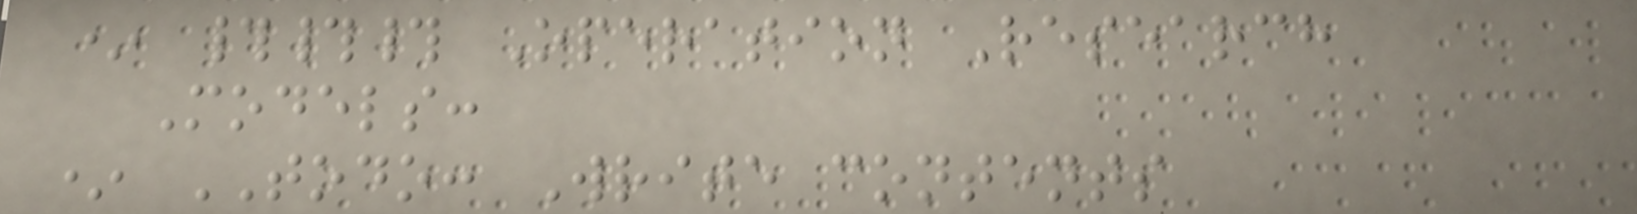* ### Operation Research
Models:
* TODO: Write contents
